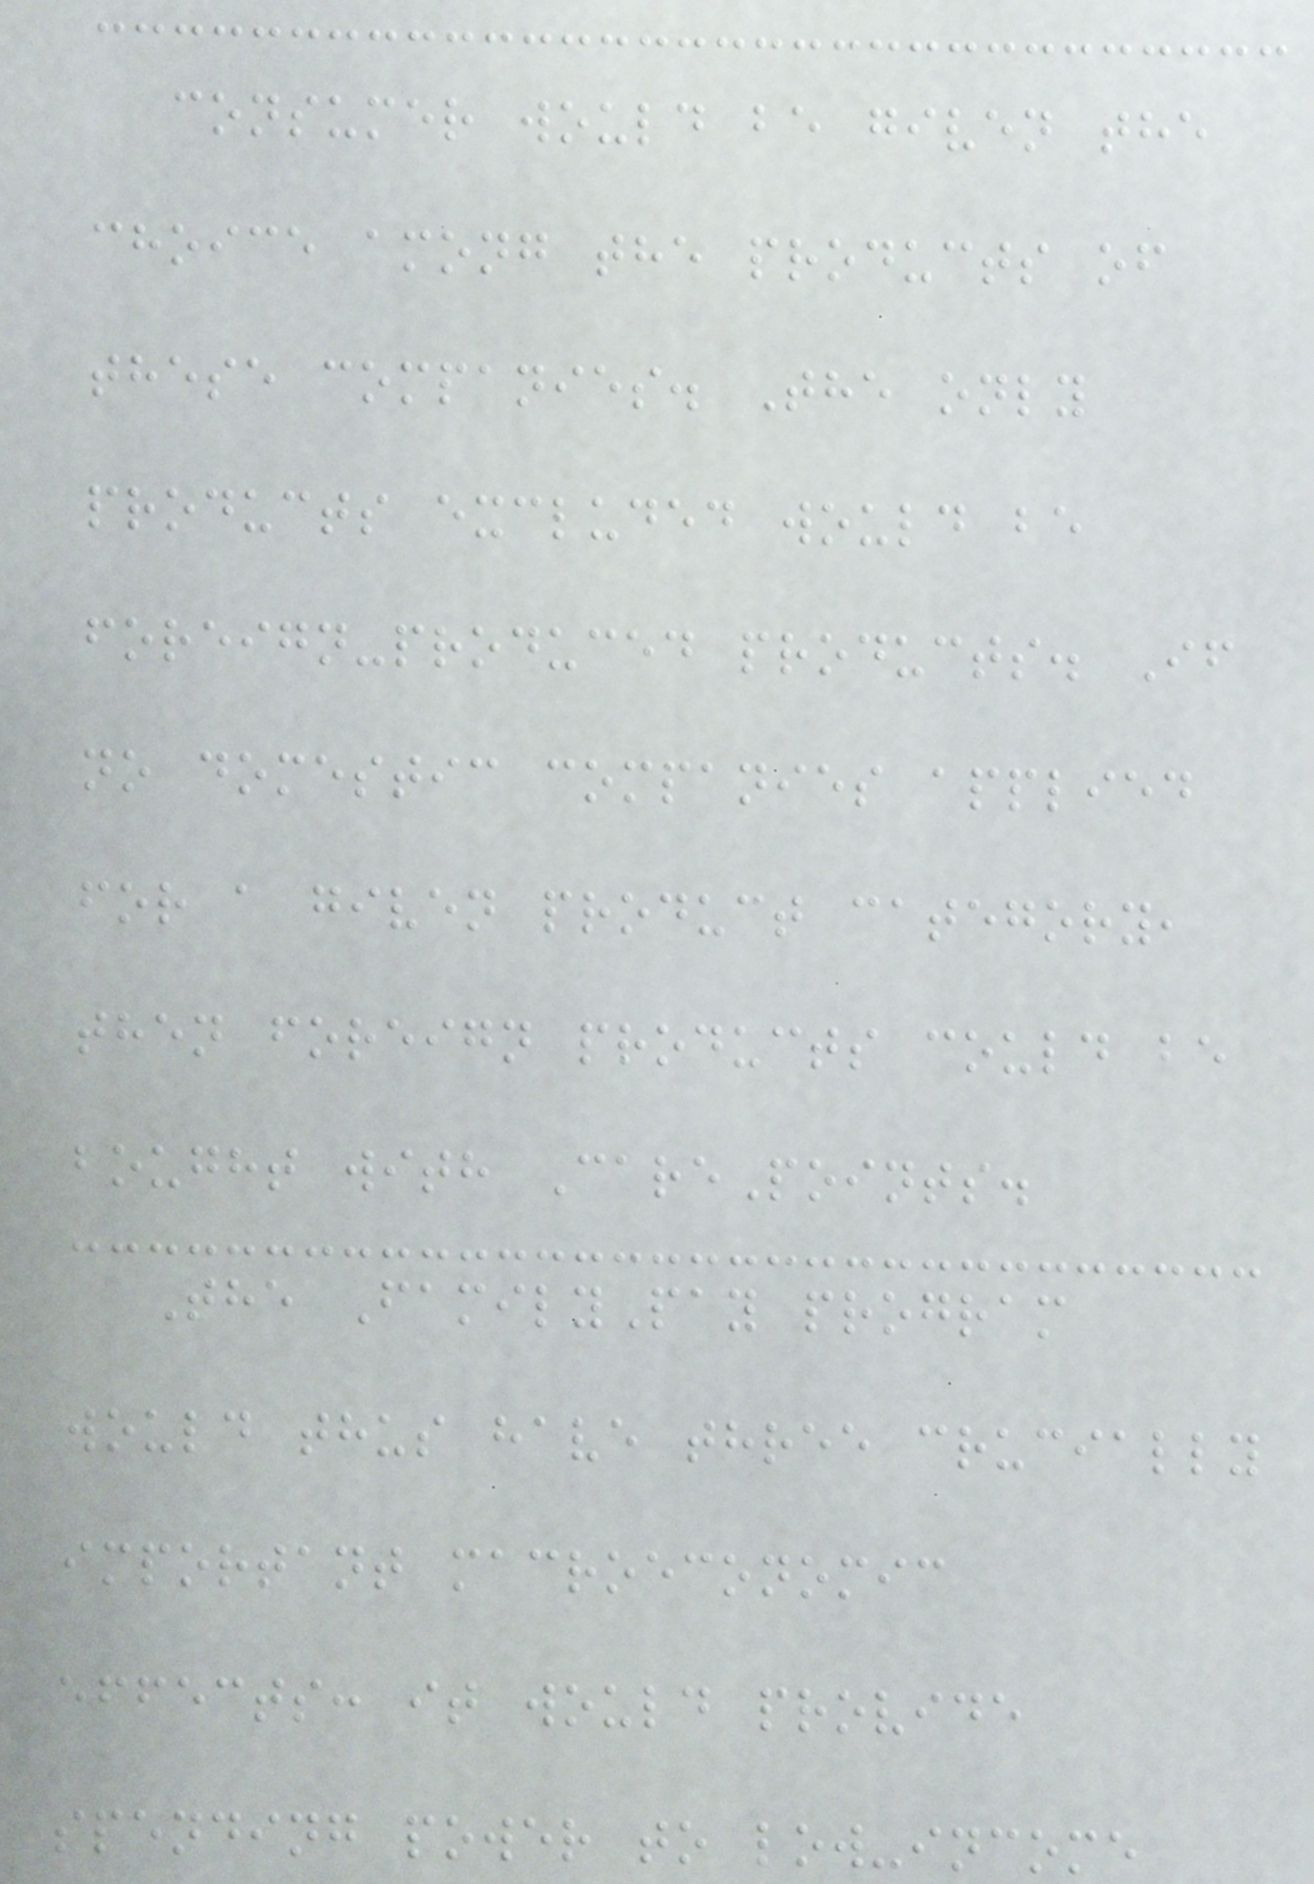consumer would be given the
choice among the products of
these companies. The only
products excluded would be
foreign-produced products. If
no domestic companies applied
for a given product category,
then foreign products could be
bought with CarePoints.
The FamilyPay program
would thus have three crucially
important macroeconomic
effects: it would provide
spending power to low-income
